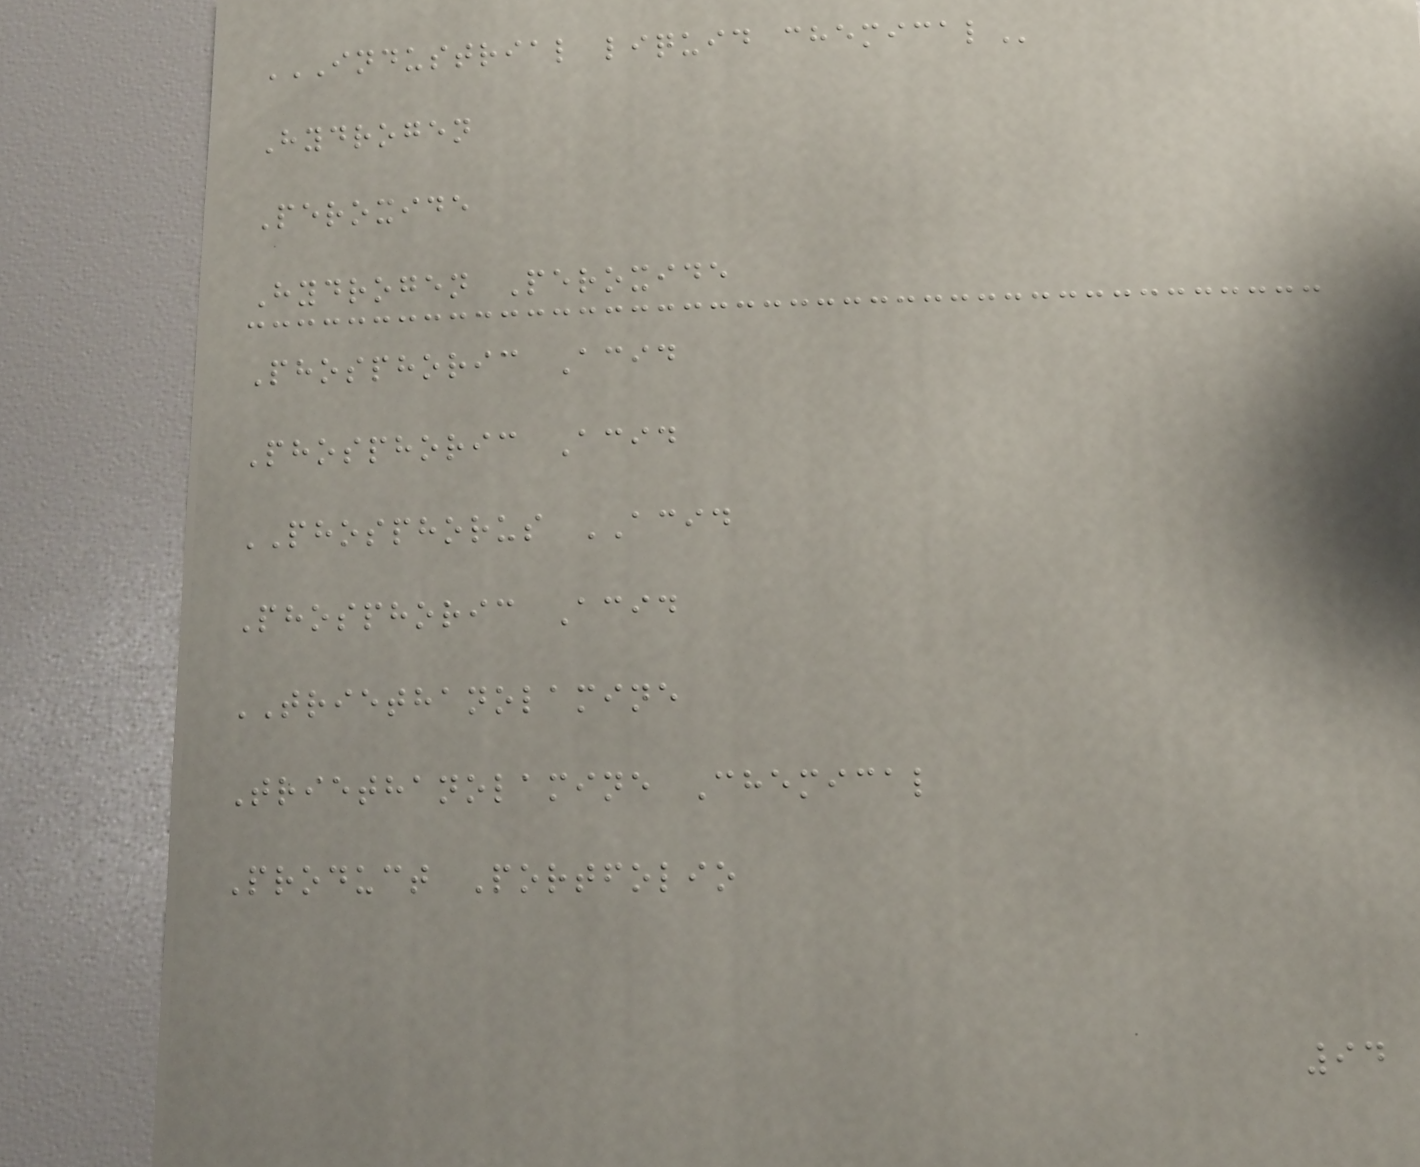INDUSTRIAL LIQUID CHEMICAL
Hydrogen
Peroxide
Hydrogen Peroxide
Phosphoric Acid
Phosphoric Acid
PHOSPHORUS ACID
Phosphoric Acid
TRIETHANOLAMINE
Triethanolamine Chemical
Product Portfolio
94
